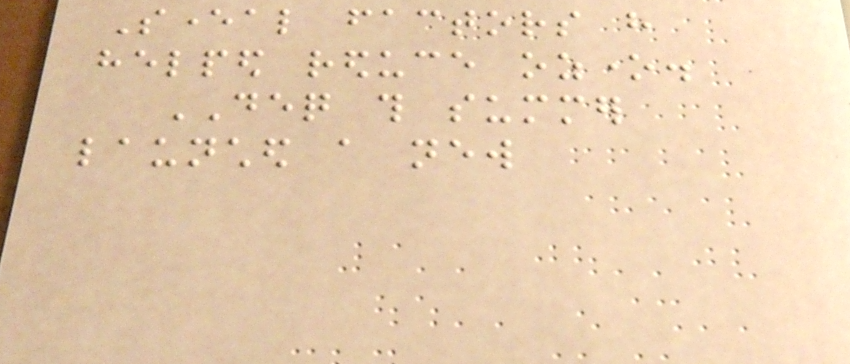Several factors have
helped reduce ozone.
DEQ this summer
launched a new
